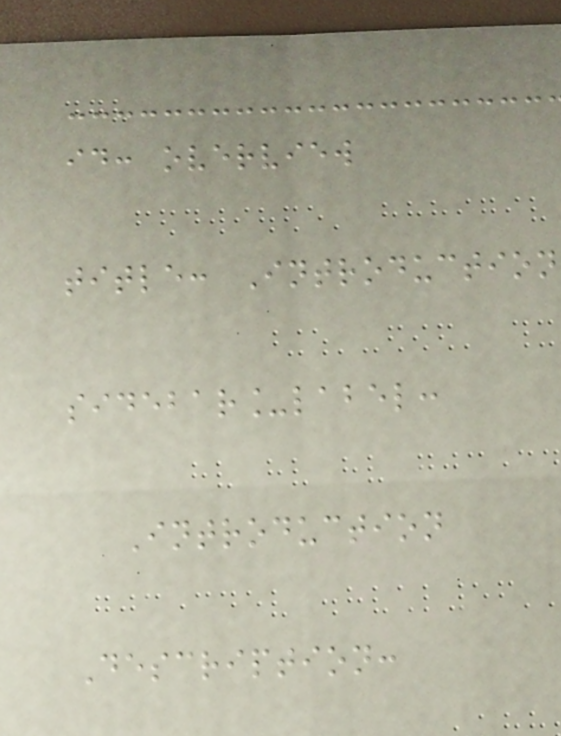id: overview
title: Introduction
sidebar_label:
Introduction
Description:
